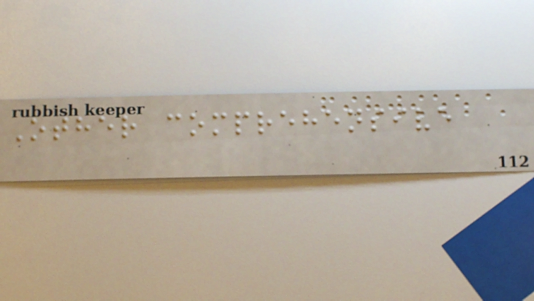Other comprehensive
